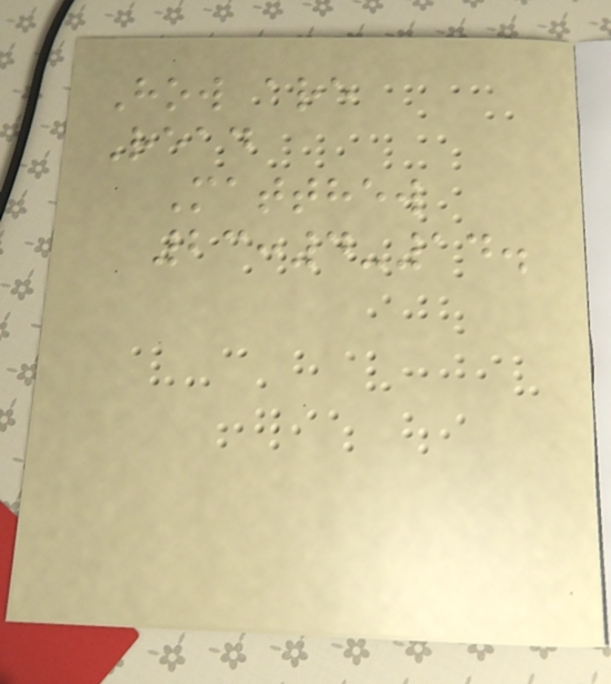How are
Read
Matthew
23:4-14.
